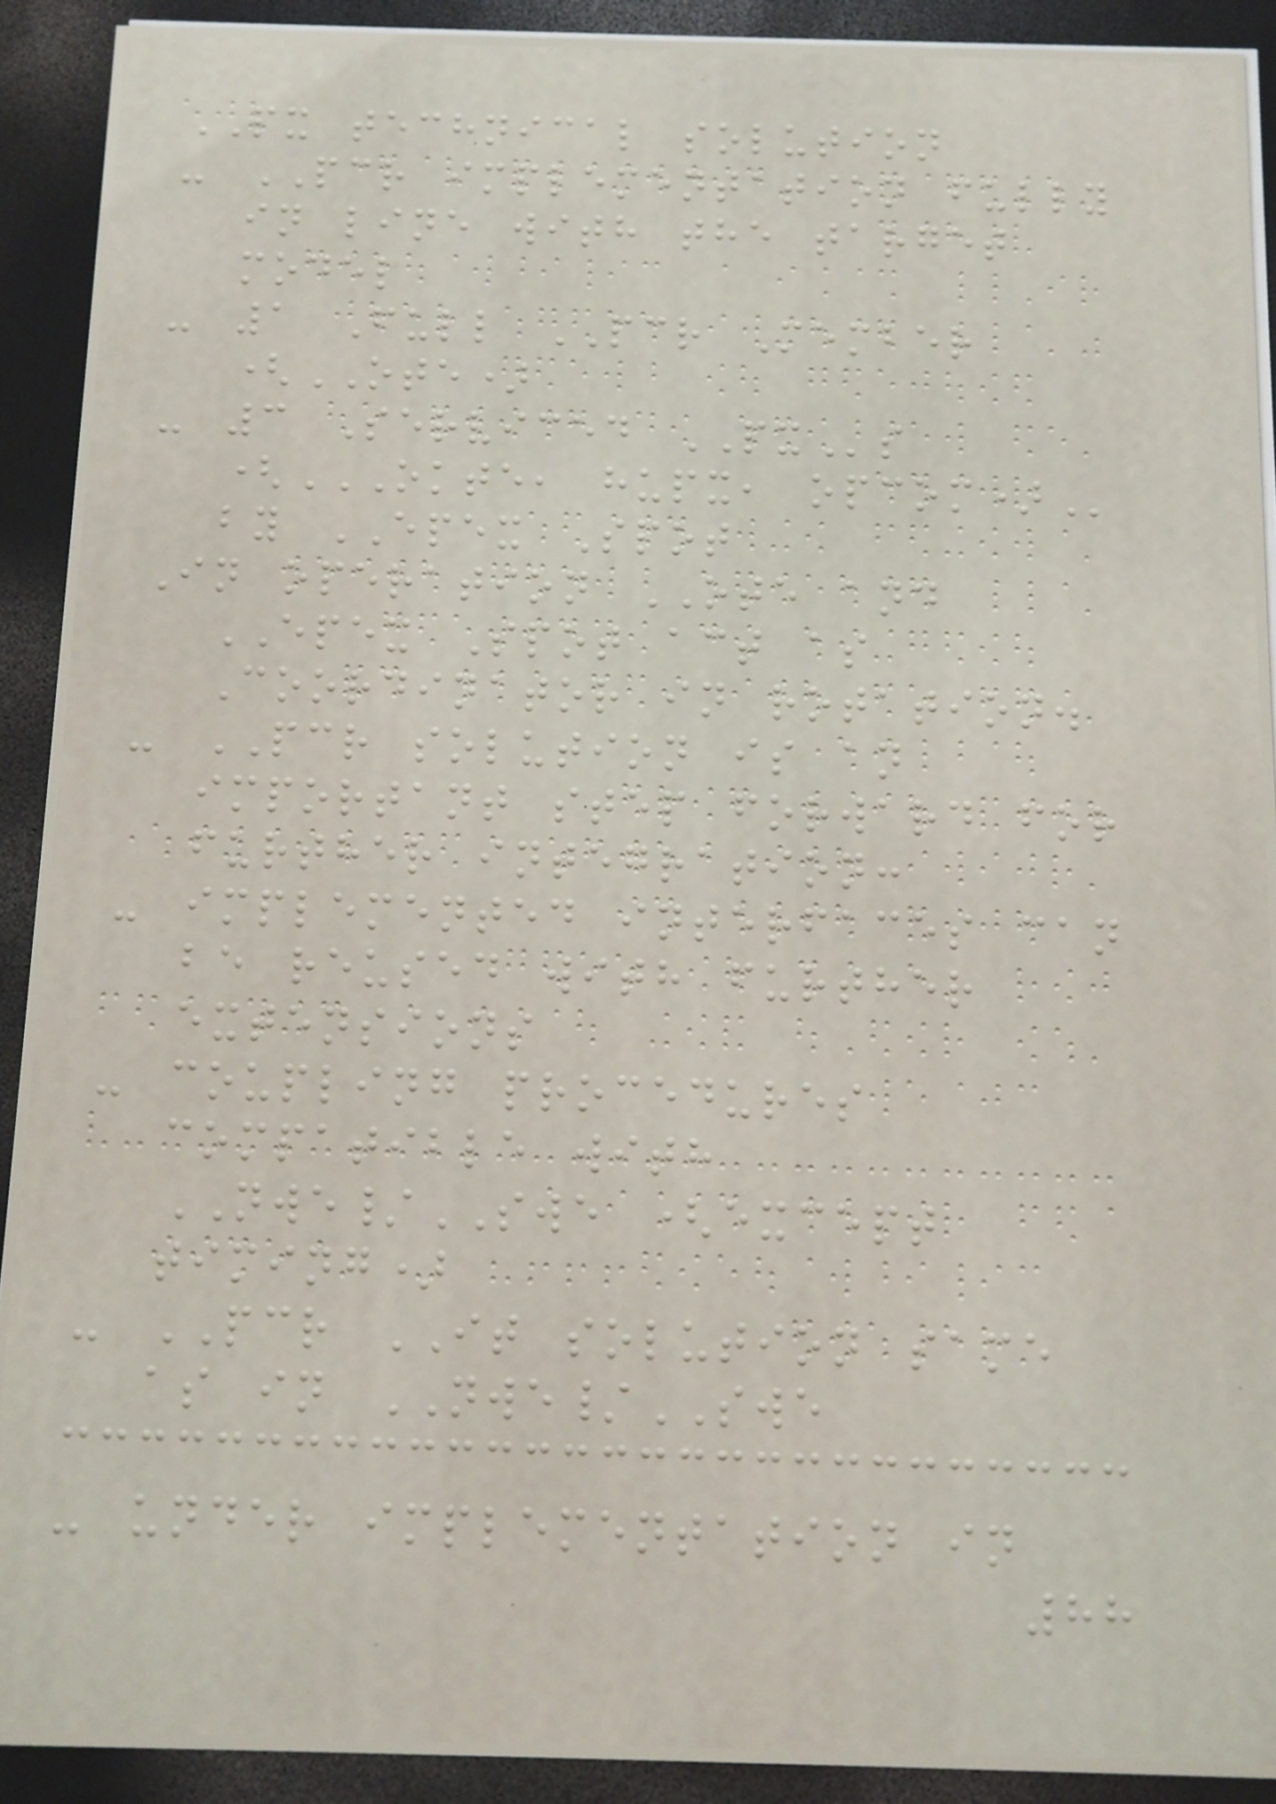PX technical solution
- PCR implementation fully
in line with the target
model
- 1 Full PCR Member
(OTE)
- 3 Serviced PXs
(OKTE, HUPX, OPCOM)
by EPEX Spot
In operation OTE and
EPEX Spot act as
Coordinator in rotation.
- PCR solution is an
important step forward for
further integration:
- implemented interfaces can
be reused with further
extensions
- coupling procedures
compatible with
NWE/SWE (except
timing)
- PCR IT solution same
as in NWE/SWE
- under implementation in
88
